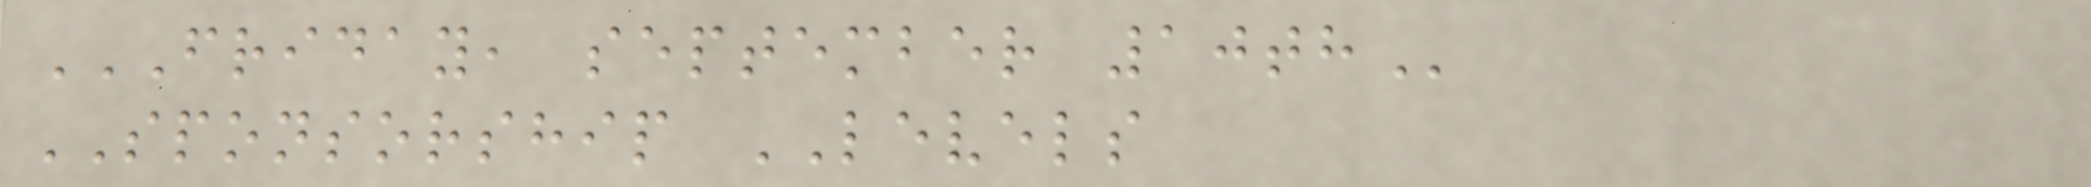FRIDAY, SEPTEMBER 10TH
SPONSORSHIP LEVELS
